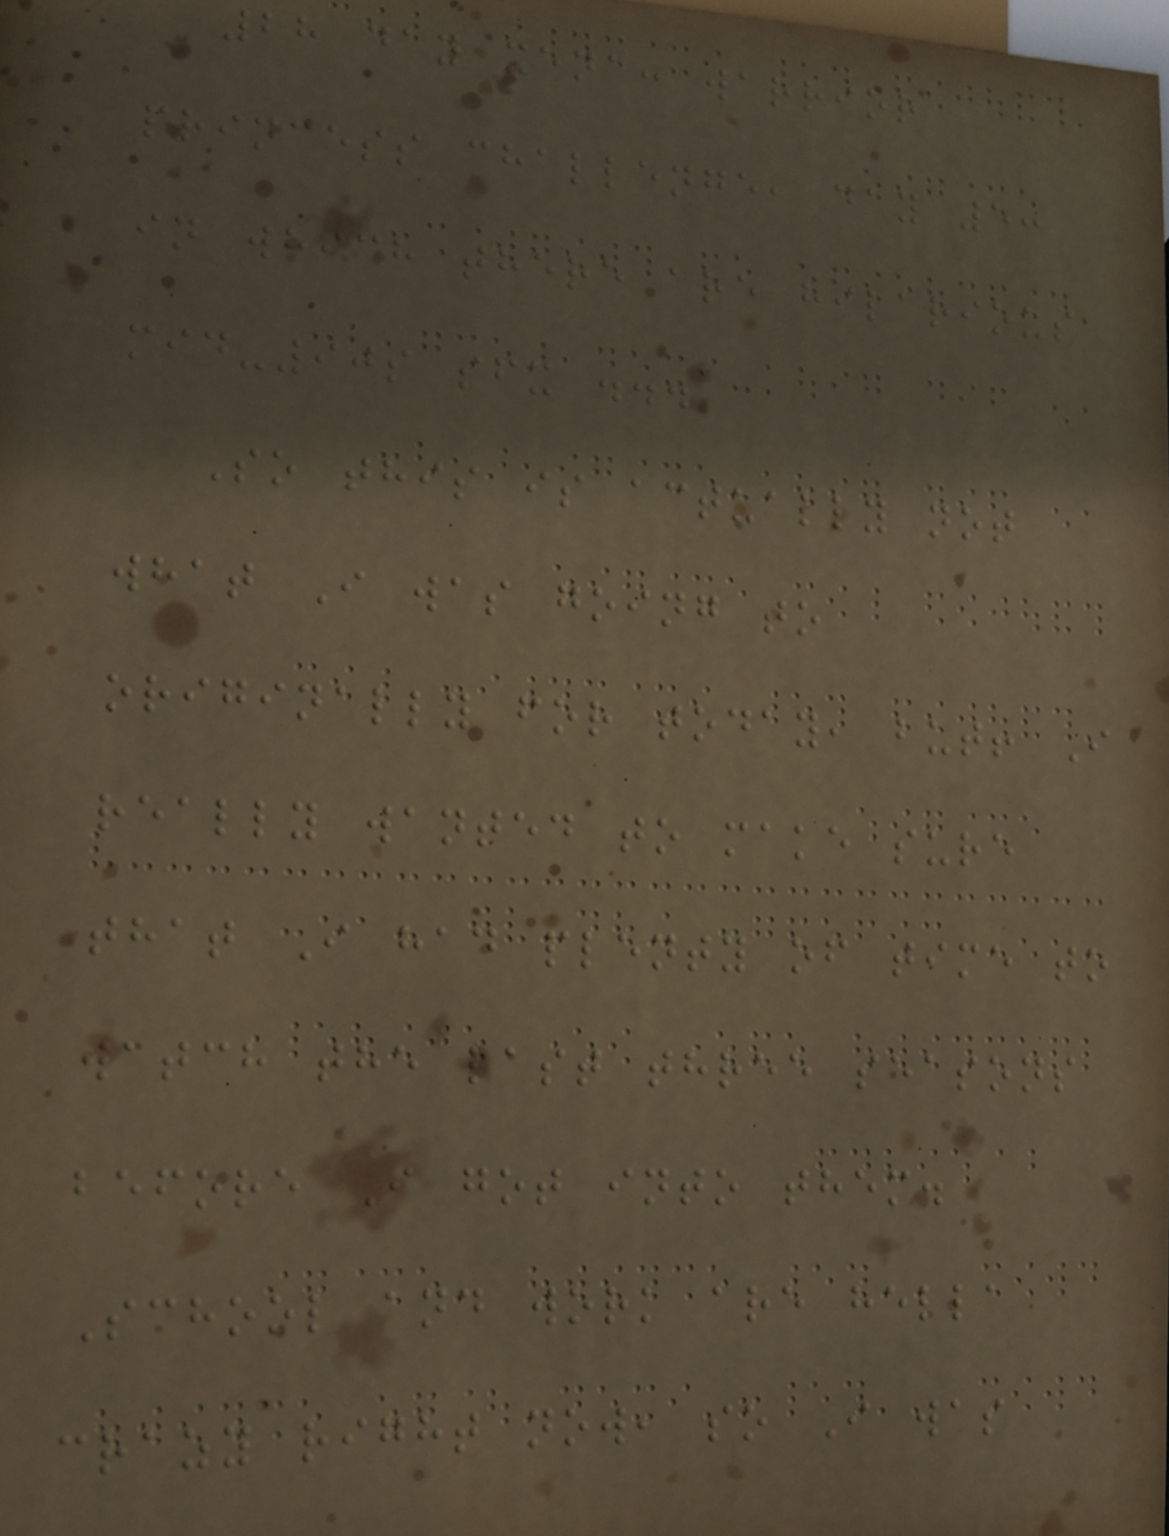28 day xena: warrior
princess challenge, day 5:
in which there are hilarious
mid-90s sfx ...
So this is actually not
what I was going to
originally for today, but! I
really wanted to make sure
that I had plenty of time to
watch the last three seasons
before I got into them.
School and work are hella
crazy right now, so I was
